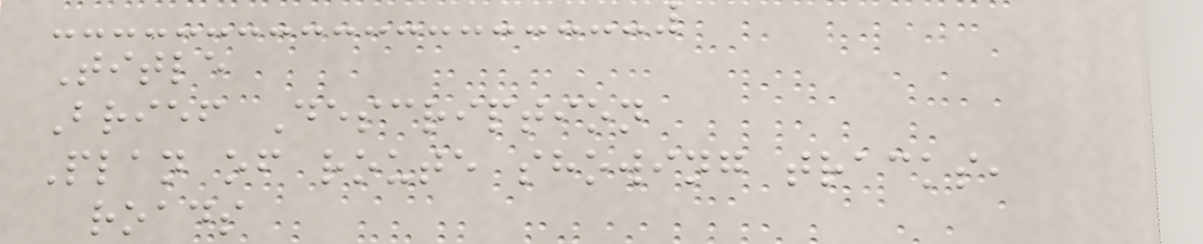Title
Brief Description
Plan of route showing tracks,
roads
